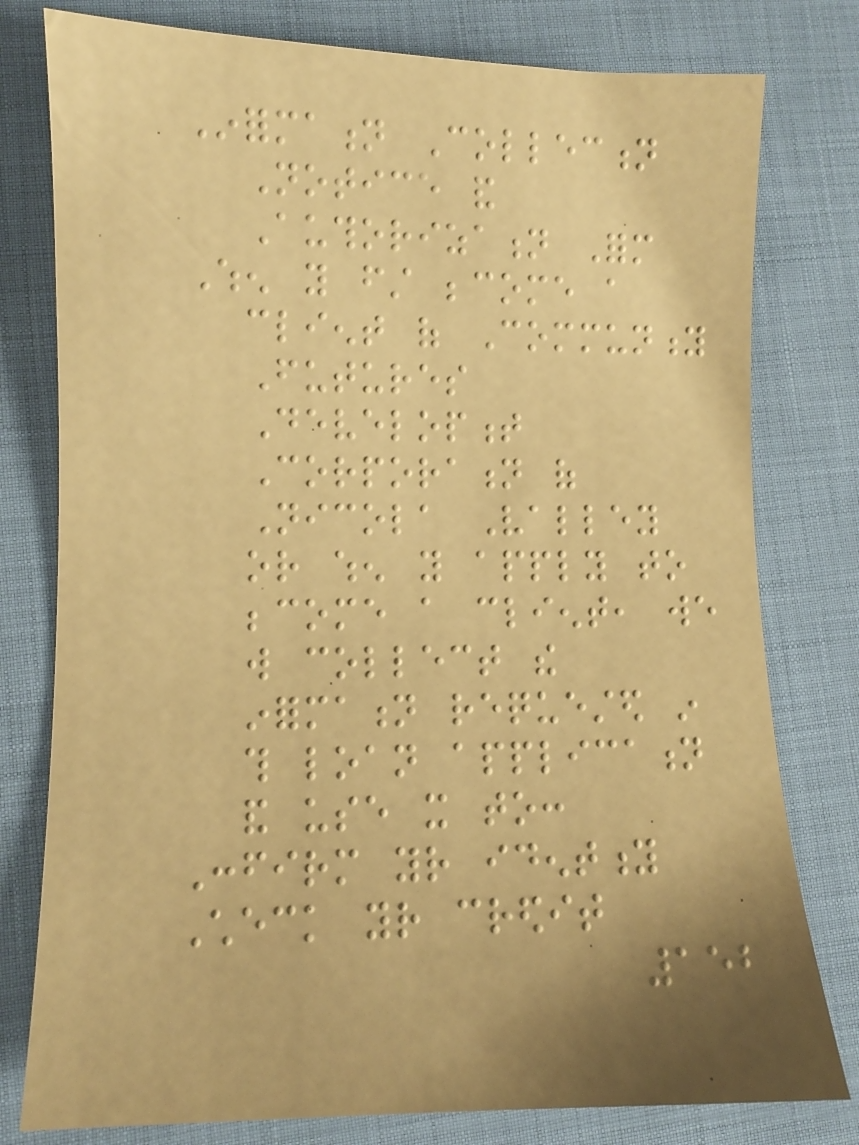Information Collection
Notice and
Authorization Form
When you first become a
client of Community
Futures
Development
Corporation of
Nicola Valley
or when you apply to
become a client, we
will collect the
information requested in
this loan application
and use it to:
Confirm your identity
Check your credit
152
